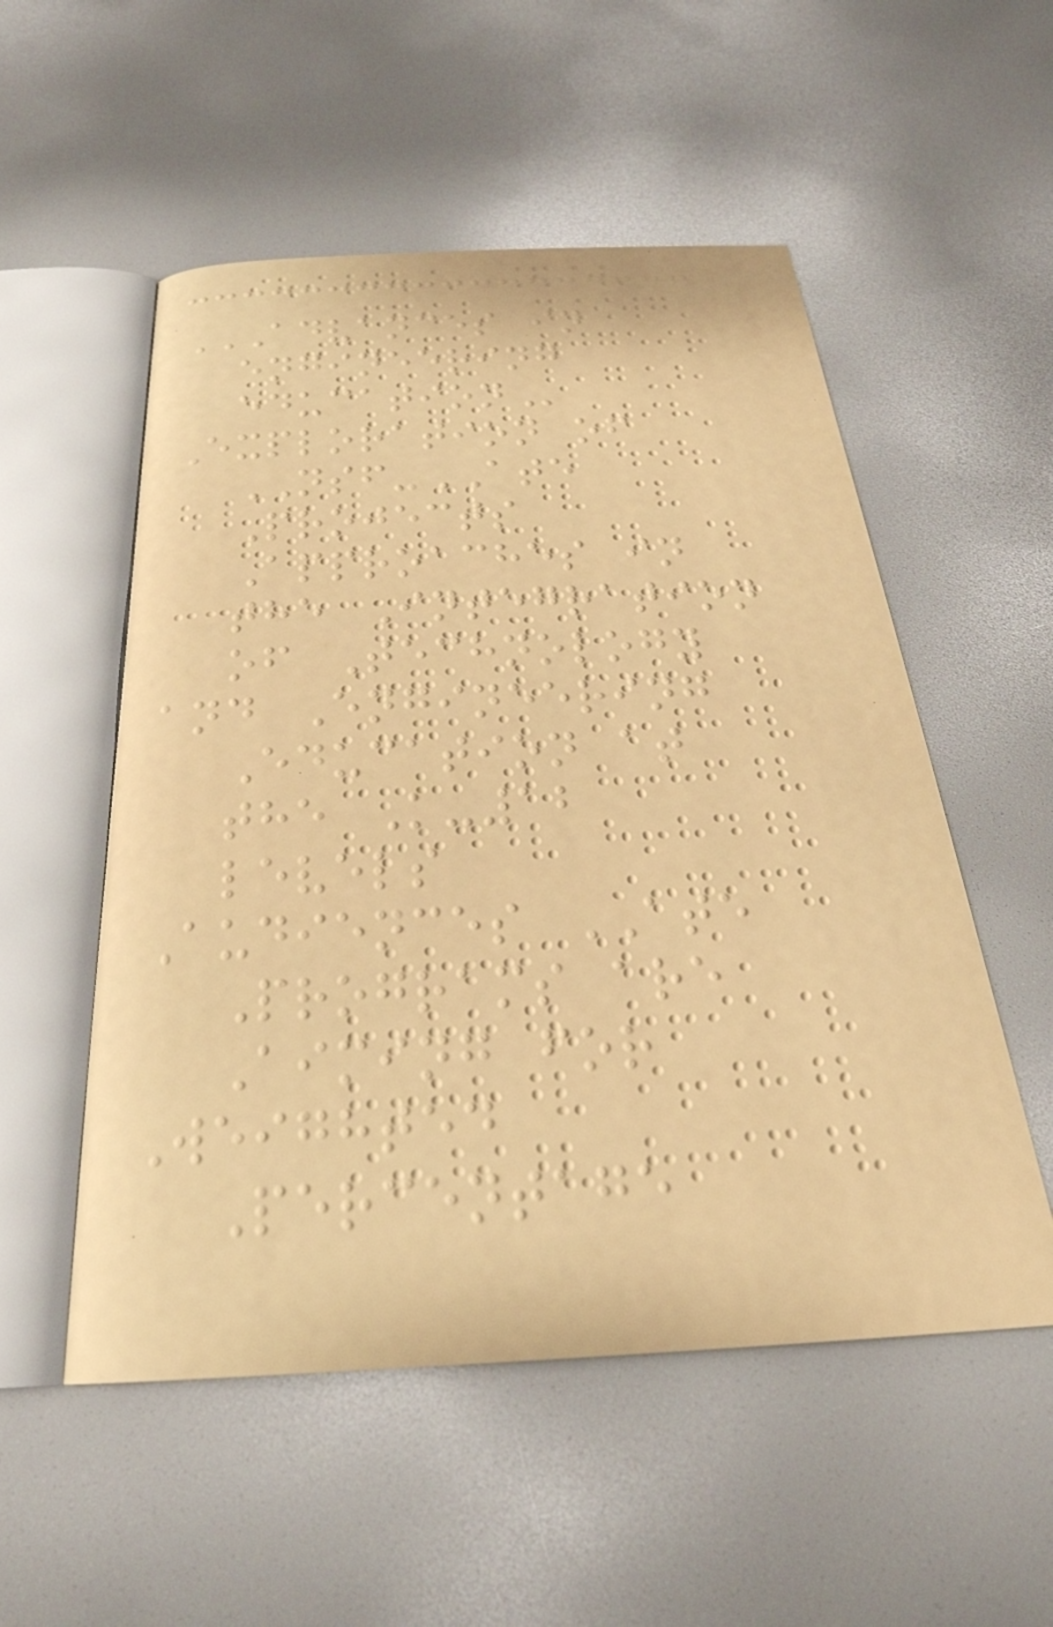ADVANCES IN
ENGINEERING
EDUCATION
Exploration of
NSF-ATE
Projects
Approaches in
the Integration
of Technology
and Engineering
Education at
the K-12
levels
Audiences ATE
Programs are
Aiming for
Weighted
Percentage
